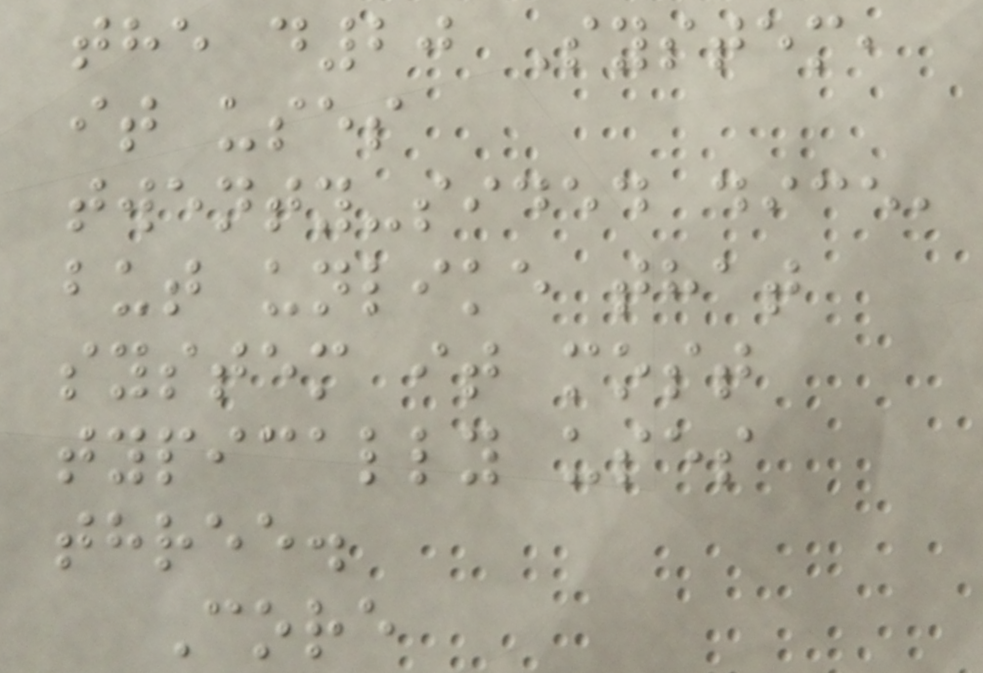the d20 System,
it uses
twenty-sided dice,
but unlike that
system it most
typically uses
three.
Core
